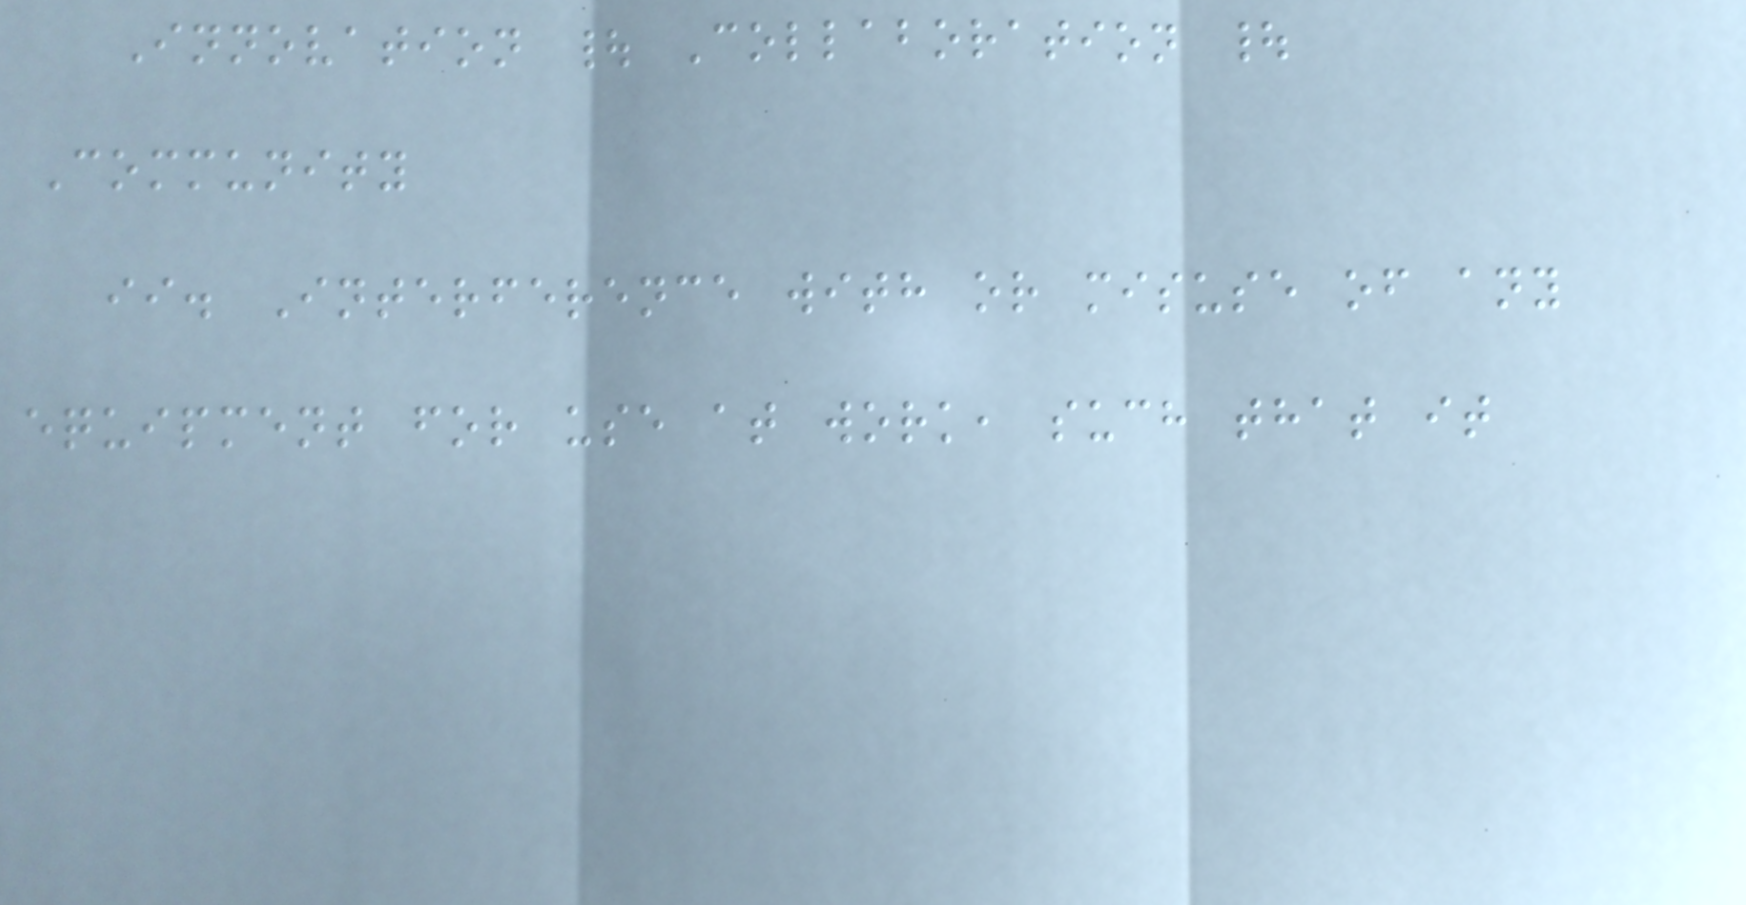Innovation | Collaboration |
Community
ii. Interference with or misuse of any
equipment for use at work, such that it
